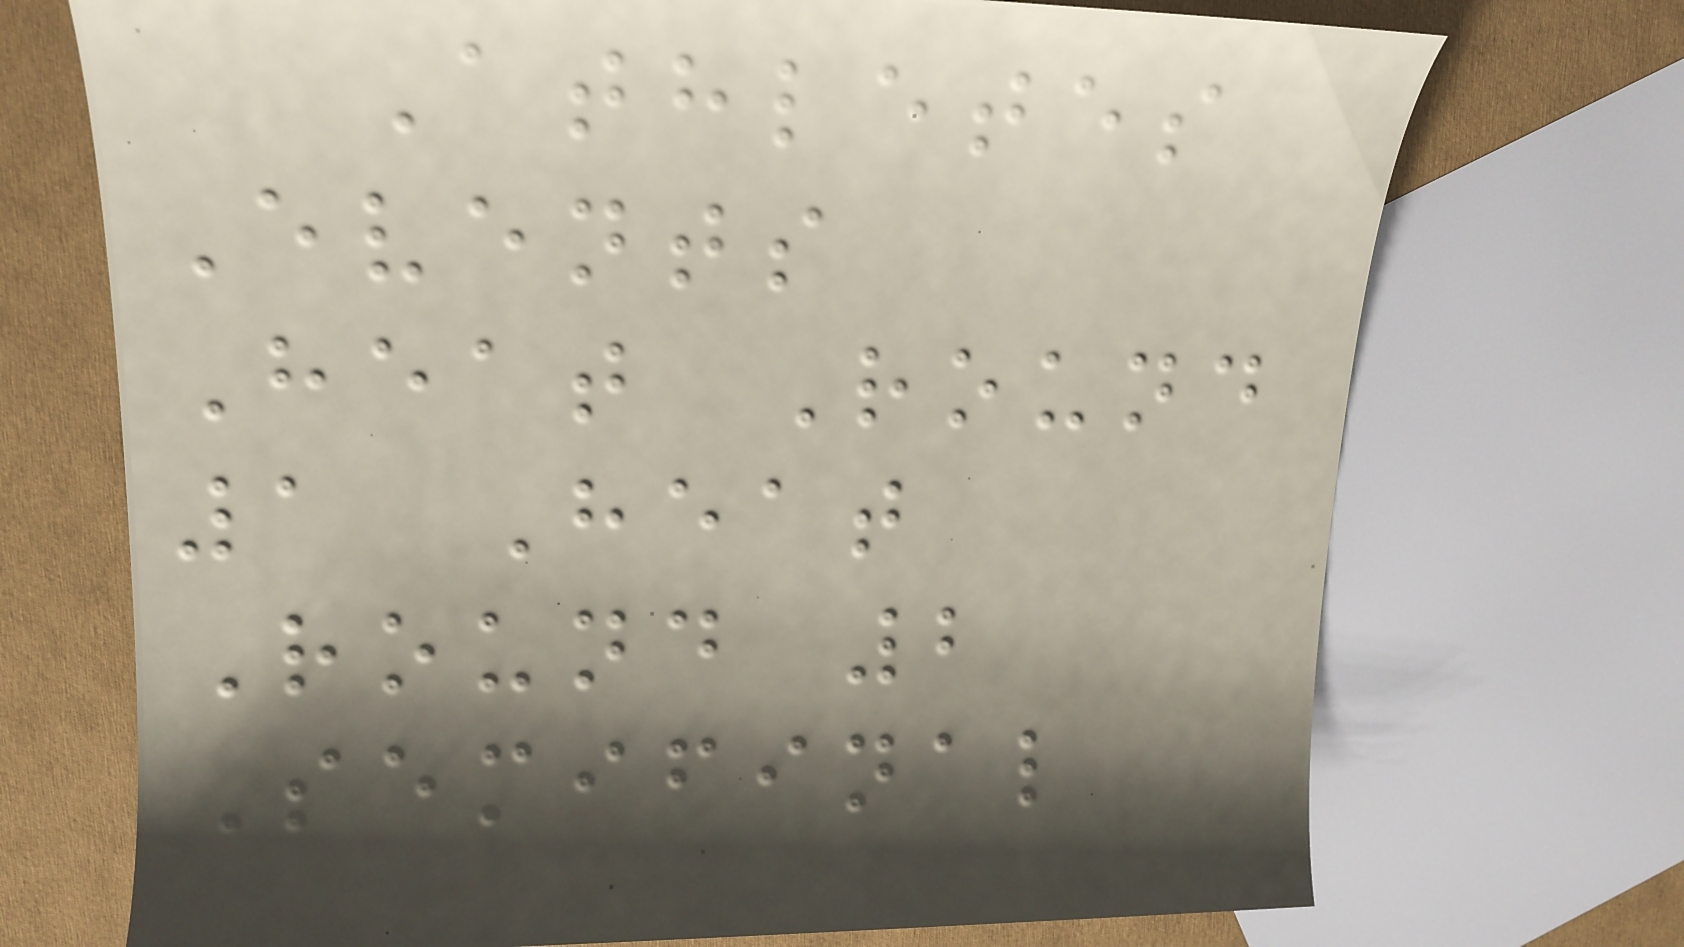Athletes
Events
Heat Round
1 Heat
Round 2
Semifinal
